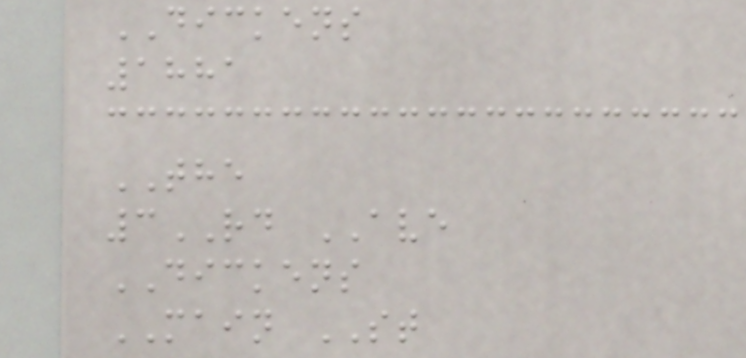DICKENS
1881
THE
3RD AVE
DICKENS
MAIN ST
